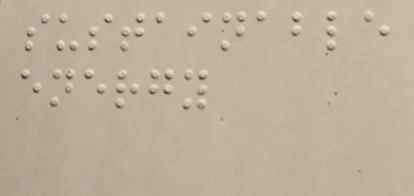sustainable
energy
